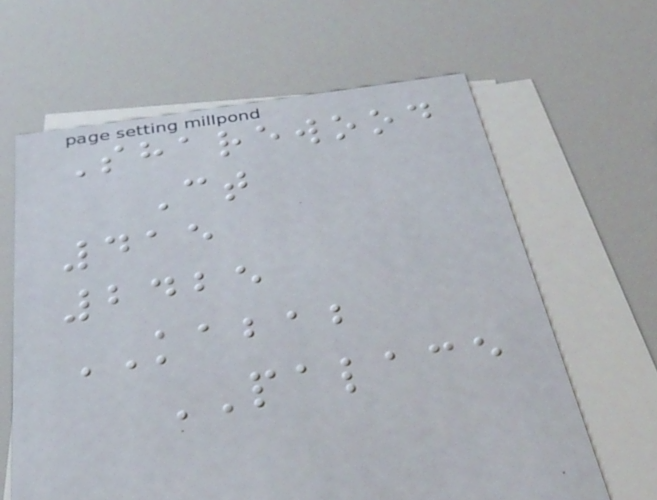Sharewood
Ct
415
2425
KABAB
PALACE
